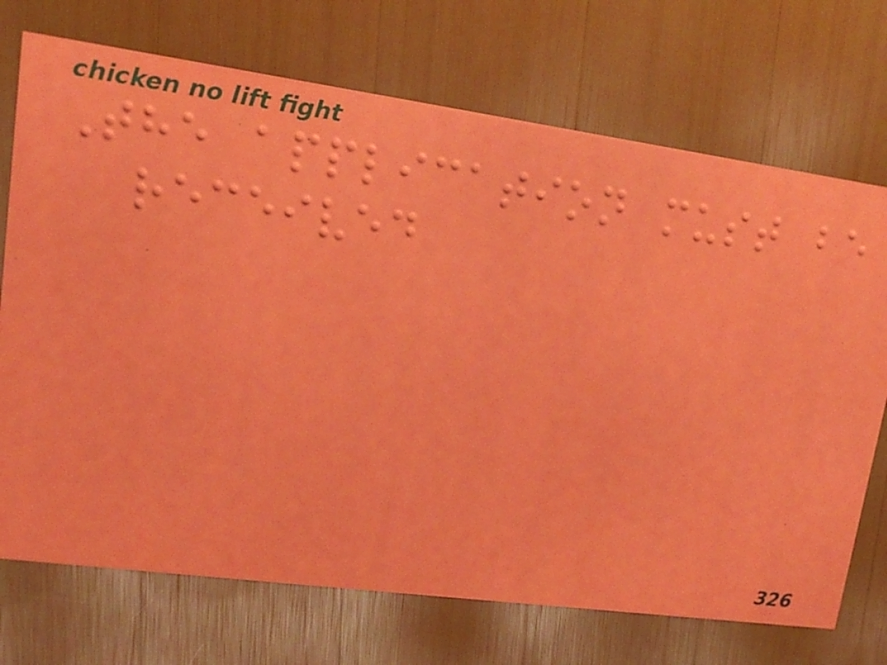The application must be
received
